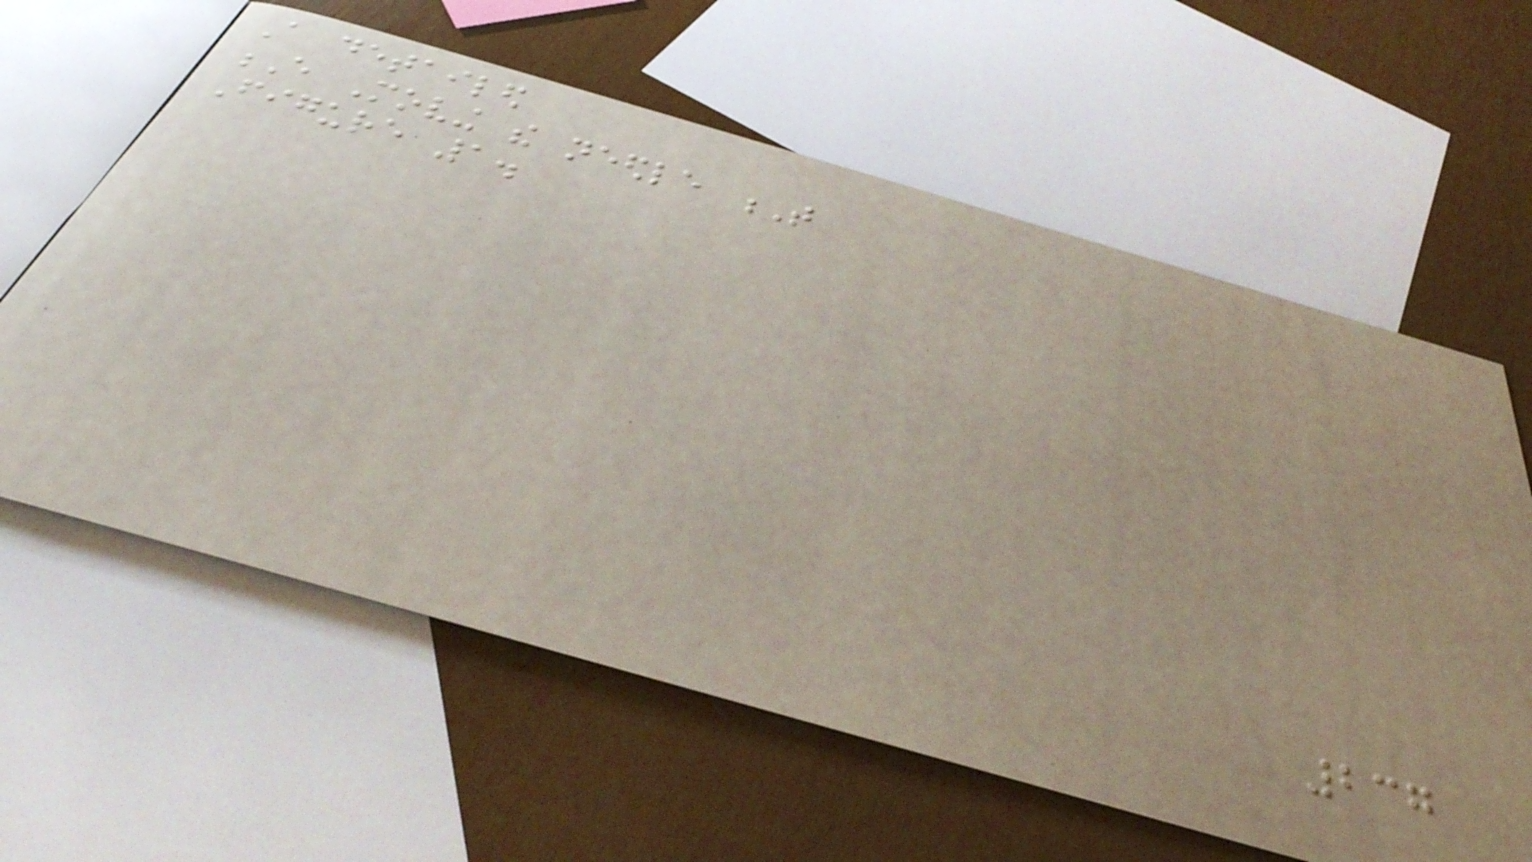A detailed
E Moving the needle T
Figure 1.
237
